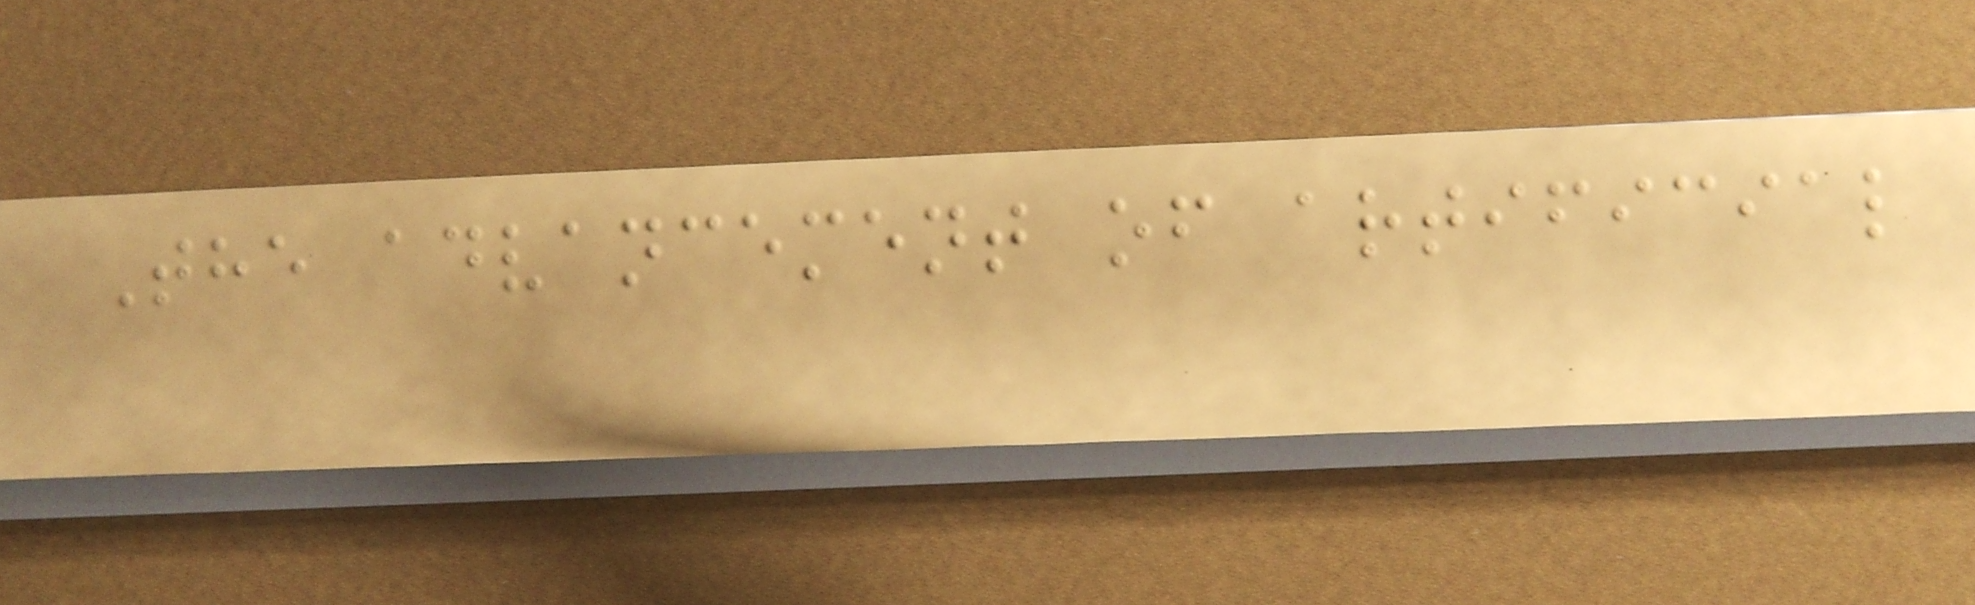The advancement of artificial
